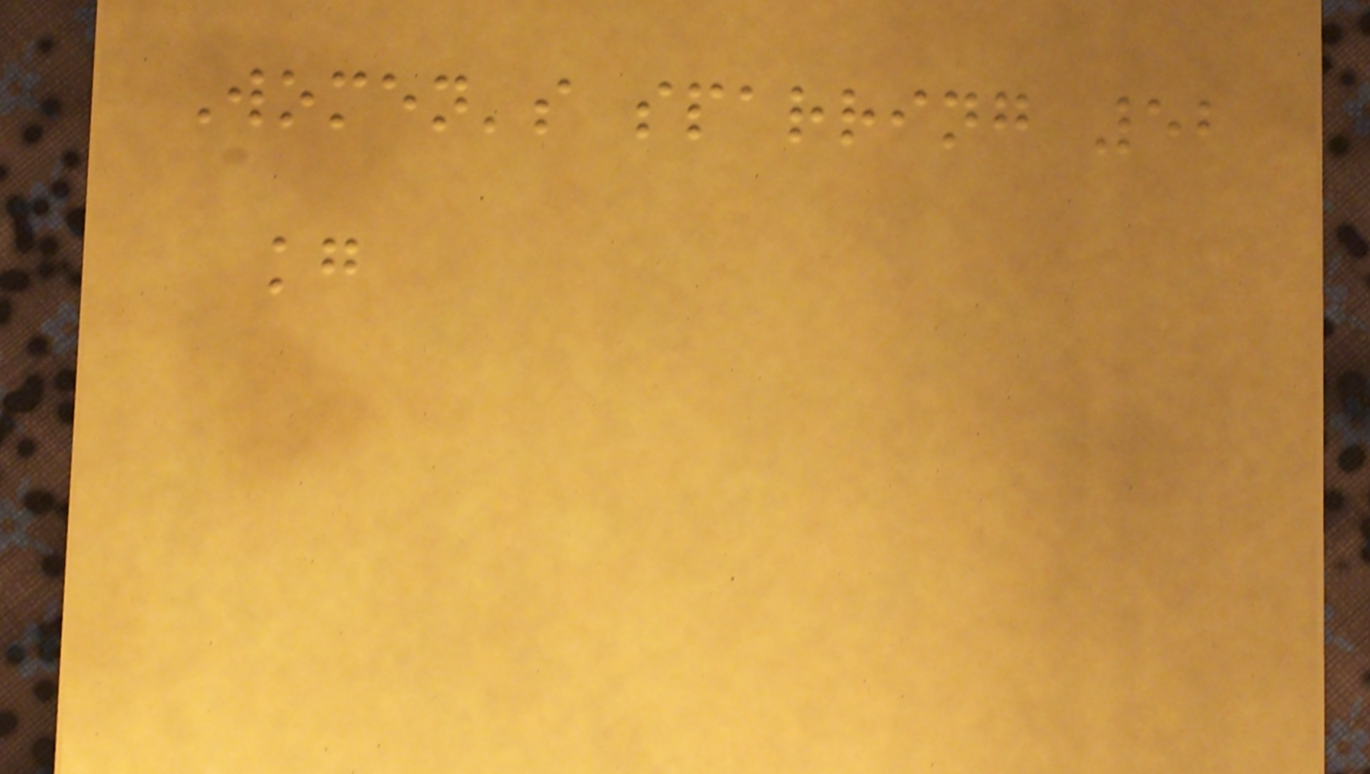Women's sparring 52
kg
